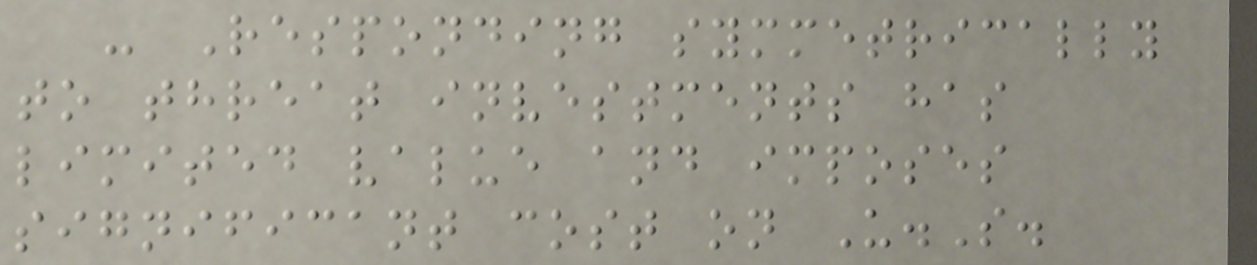- Responding symmetrically
to threat investments has
limited value and imposes
significant cost on U.S.
